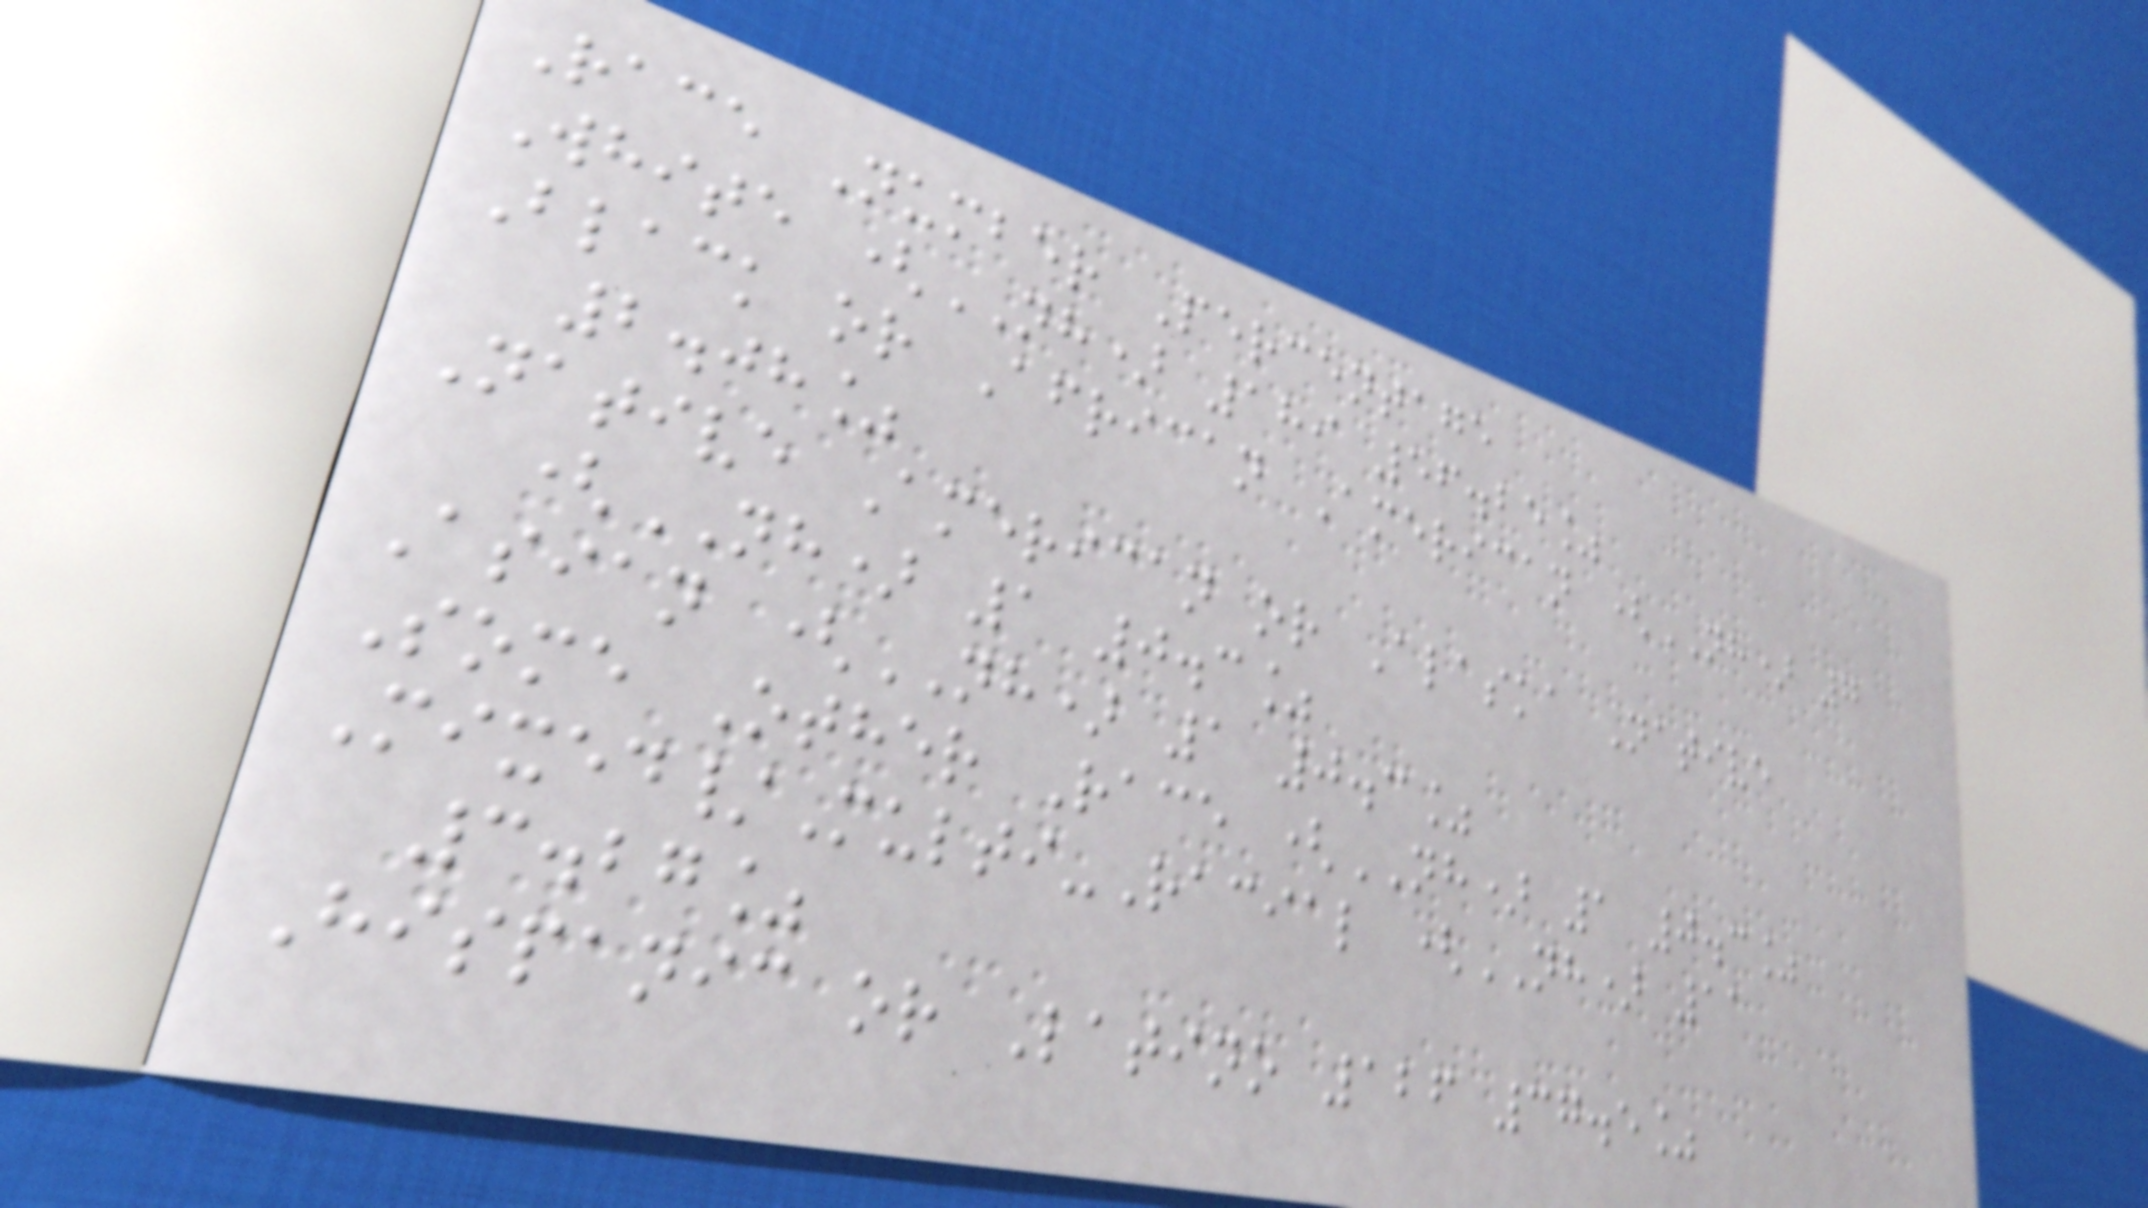Race Number Percentage
White (NH) 189 56.25%
Black or African American (NH) 7
2.08%
Native American or Alaska Native
(NH) 1 0.3%
Asian (NH) 1 0.3%
Some Other Race (NH) 1 0.3%
Mixed/Multi-Racial (NH) 11
3.27%
Hispanic or Latino 126 37.5%
